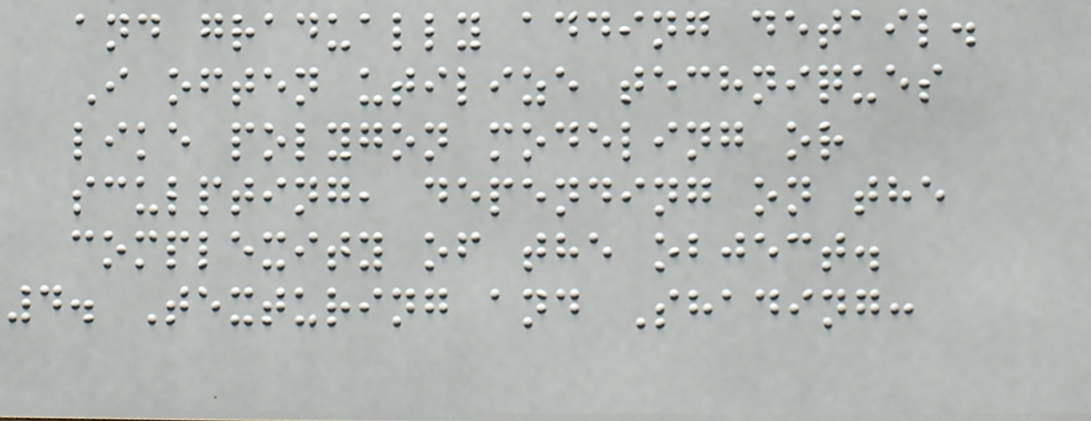and gradually adding detail.
I often utilize techniques
like polygon modeling or
sculpting, depending on the
complexity of the object.
4. Texturing and Shading:
